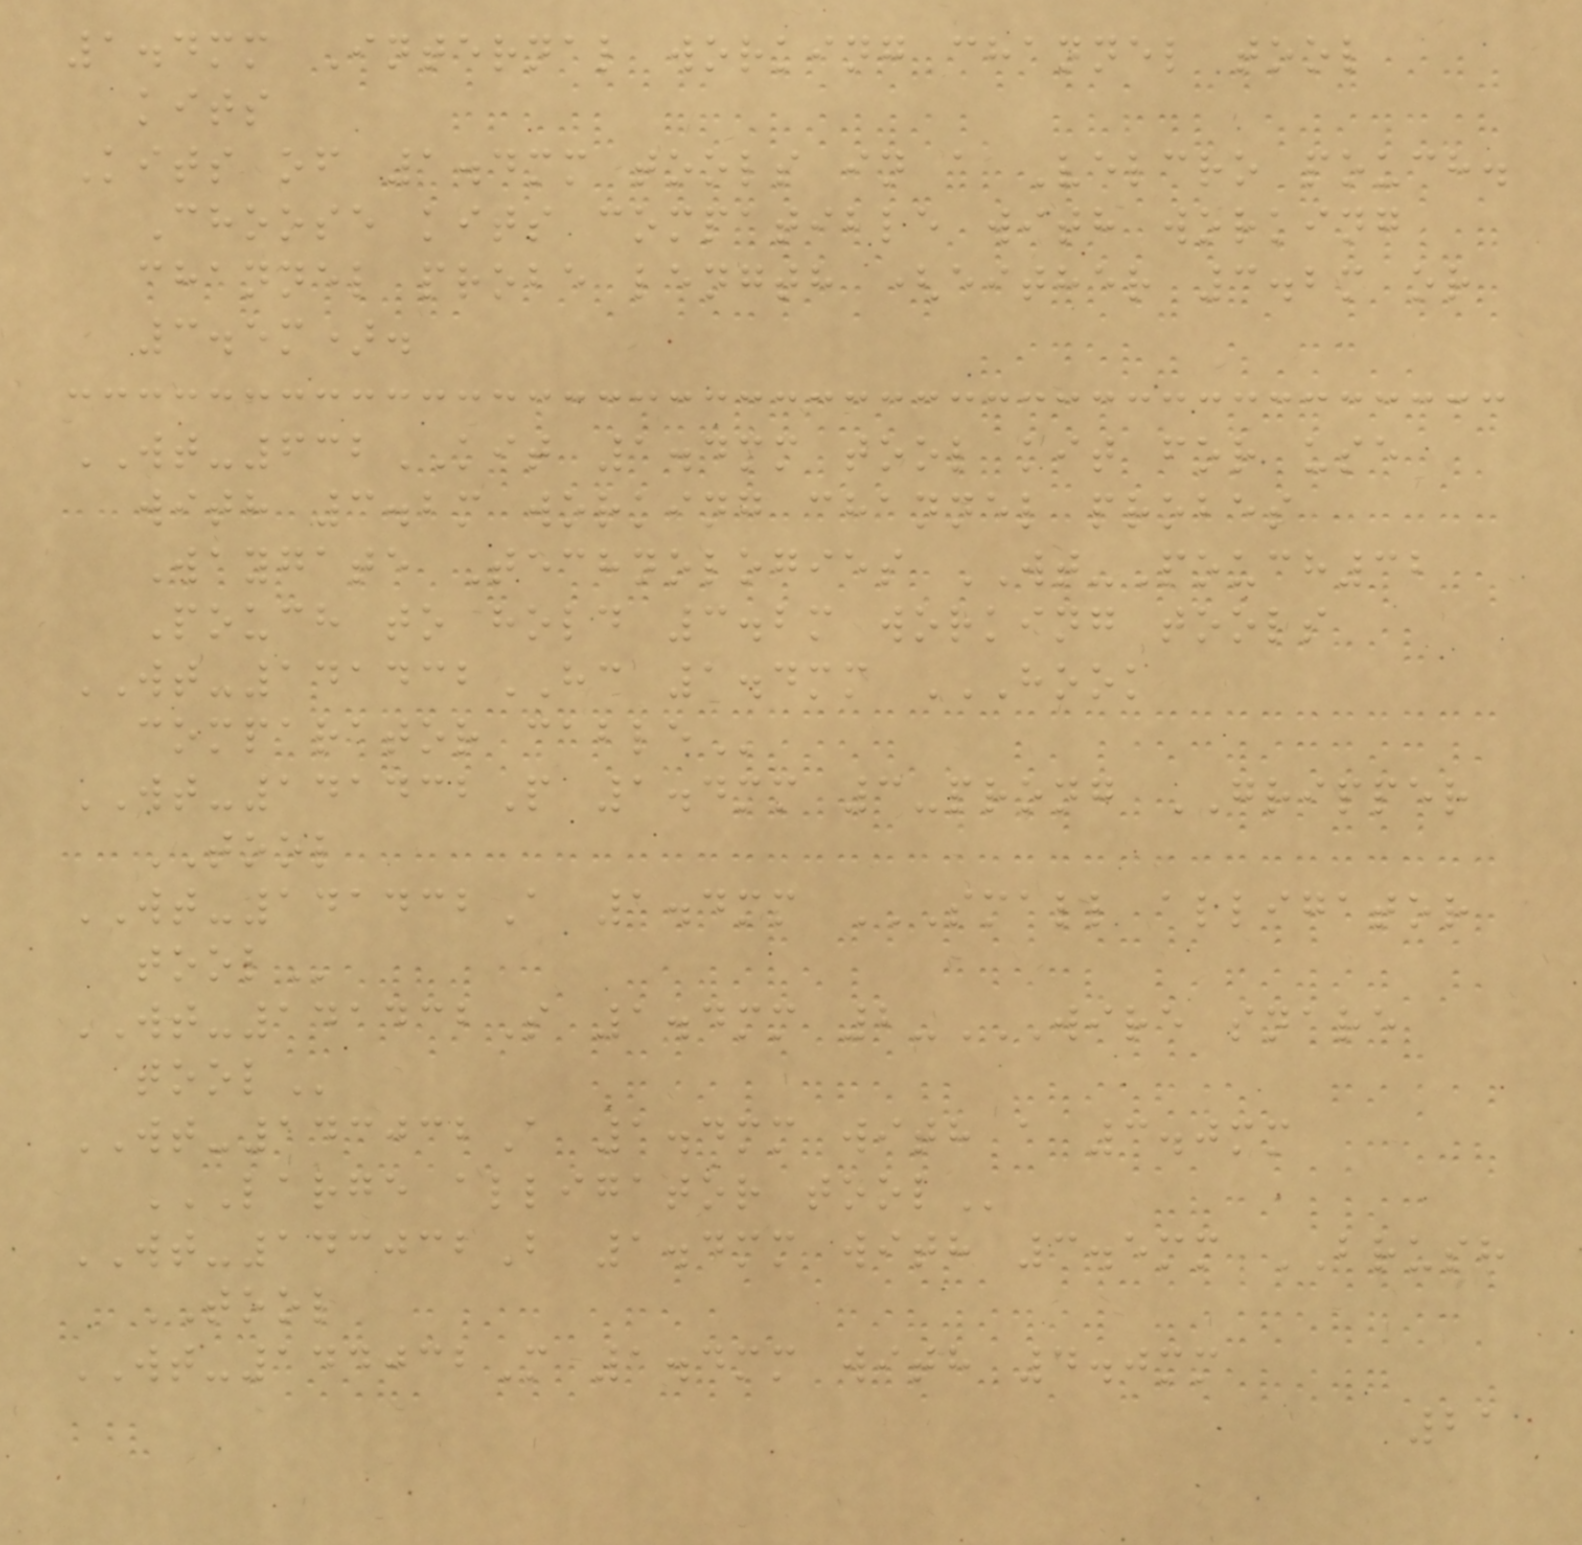1.4mm Internal working channel tool
kits
Kits of 1.4mm tools in a Velcro pouch.
Choose kits compatible with working
channel probe length (either 3.2m or
3.5m).
WT-632KIT 1.4mm tool kit for use
with 3.2m working channel probes
Waygate Technologies WT-Pouch32
Pouch to hold 3.2m working tools
WT-141432HC 1.4mm HOOK
COMPARATOR CABLE
WT-141432P 1.4mm 3-prong GRIPPER
TOOL
WT-141432A 1.4mm SMALL ALLIGATOR
TOOL
WT-141432S 1.4mm 2-WIRE SNARE
TOOL
WT-143032A 1.4mm with a 3.0mm
LARGE ALLIGATOR TOOL
WT-143032B 1.4mm with 3.5mm BRUSH
TOOL
WT-144032M 1.4mm with 4.0mm
21
